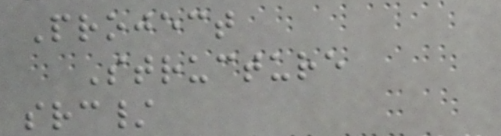Project
Structure
src/
